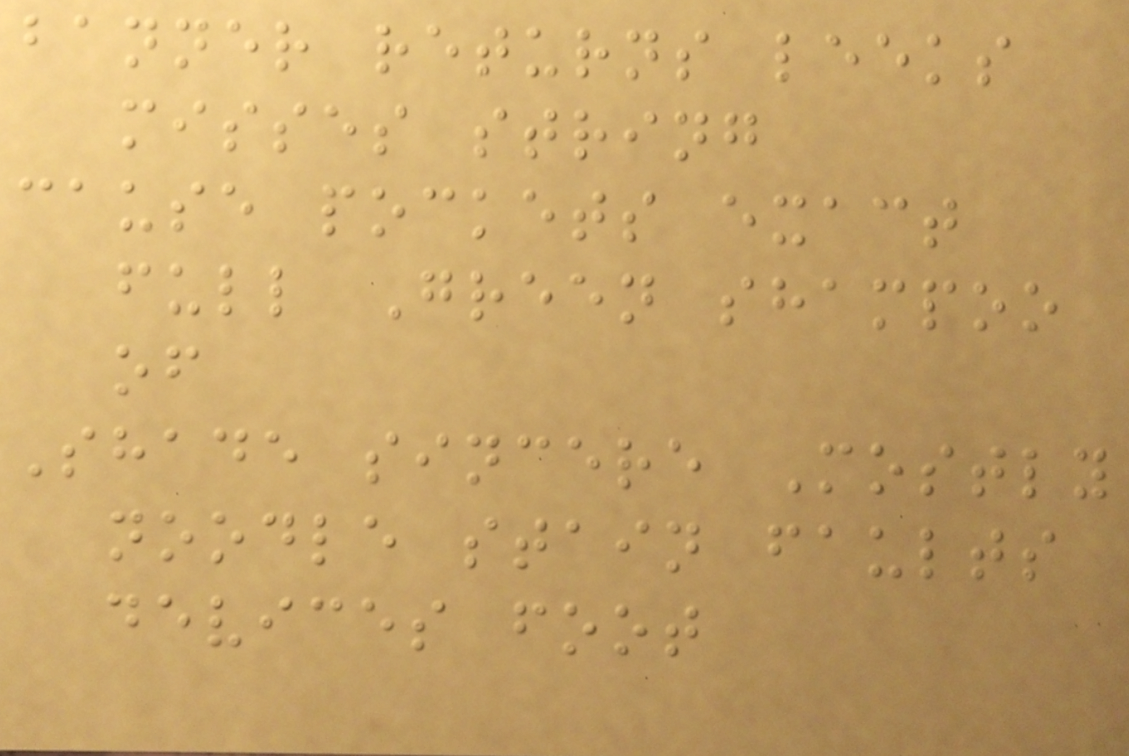banner returns leeks
misses string
cause pockets exact
full Green shampoo
of
Shade sincere Mostly
noodle stain faults
devices foot
